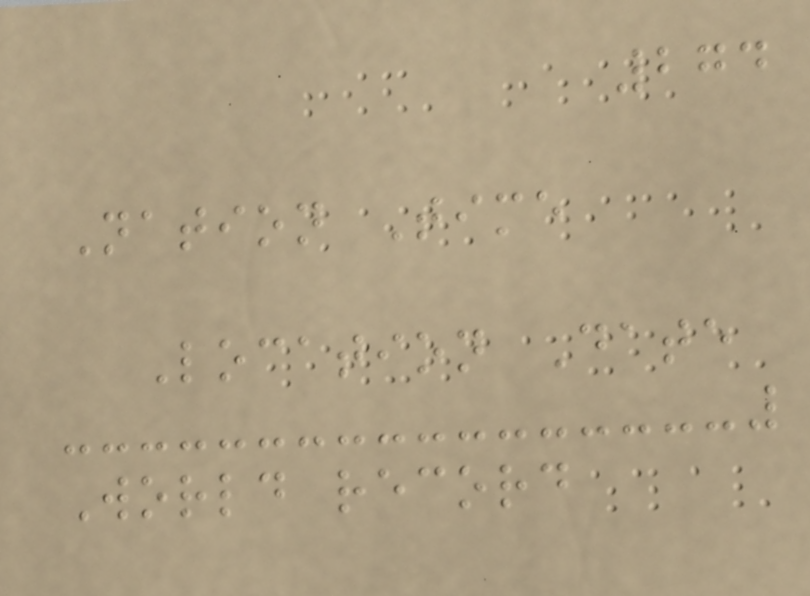274
Nation Time
Location Date
World record
